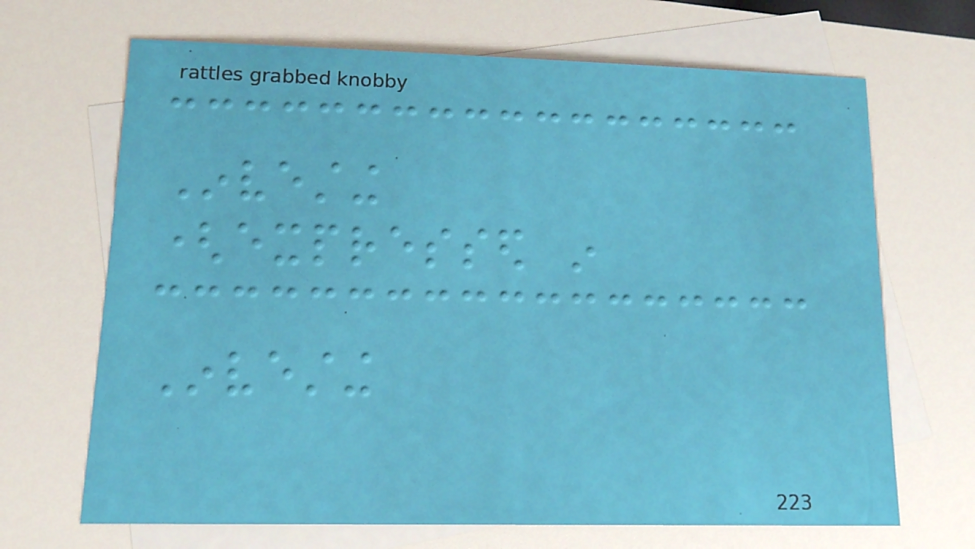Investing
(expressed in
Investing
